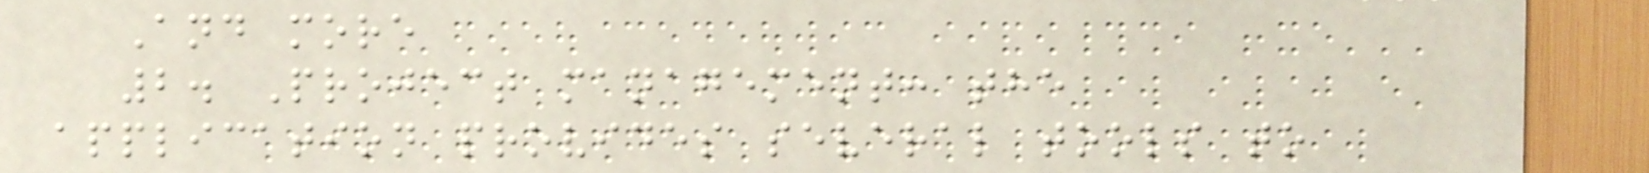And more
2. Project management: the
application provides several tools to
